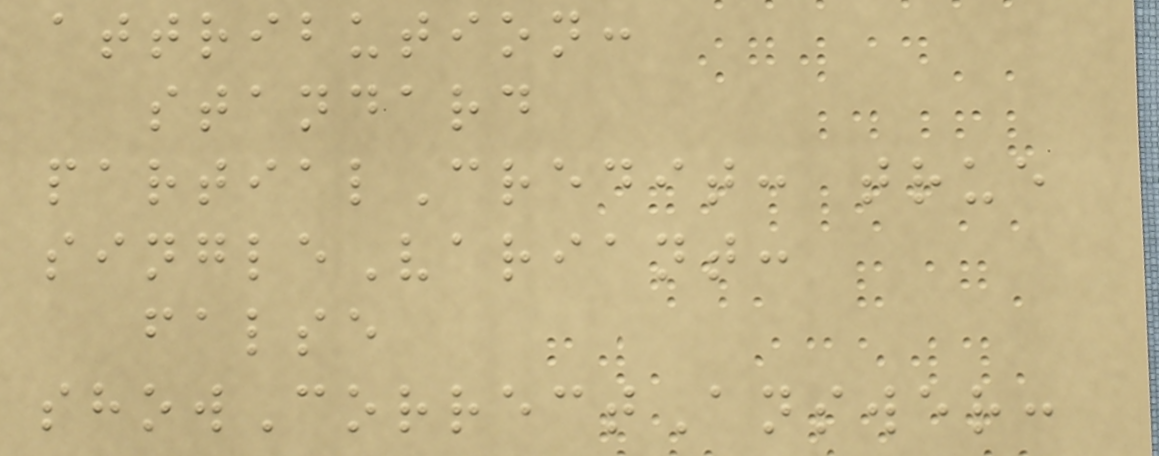attribution:
standard
partialCredit: true
singleVariant:
false
showCorrectAnswer:
